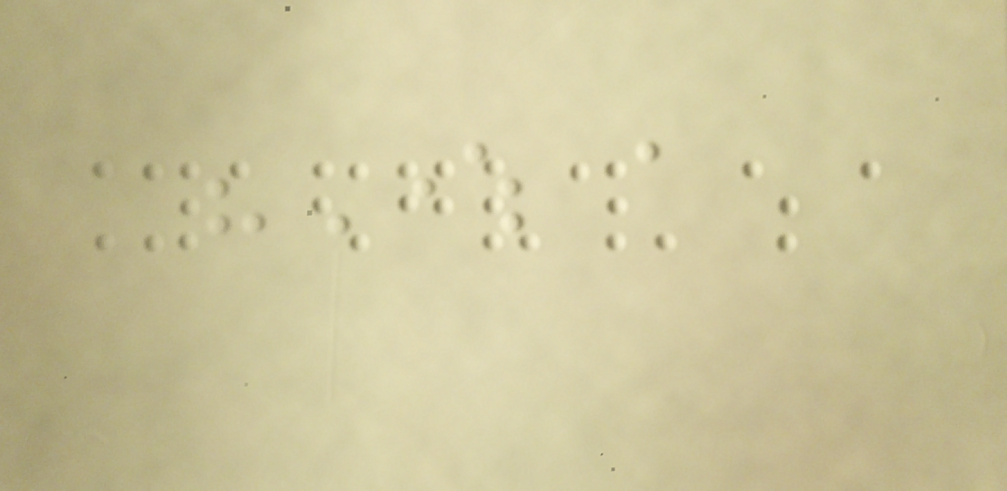"Where a
